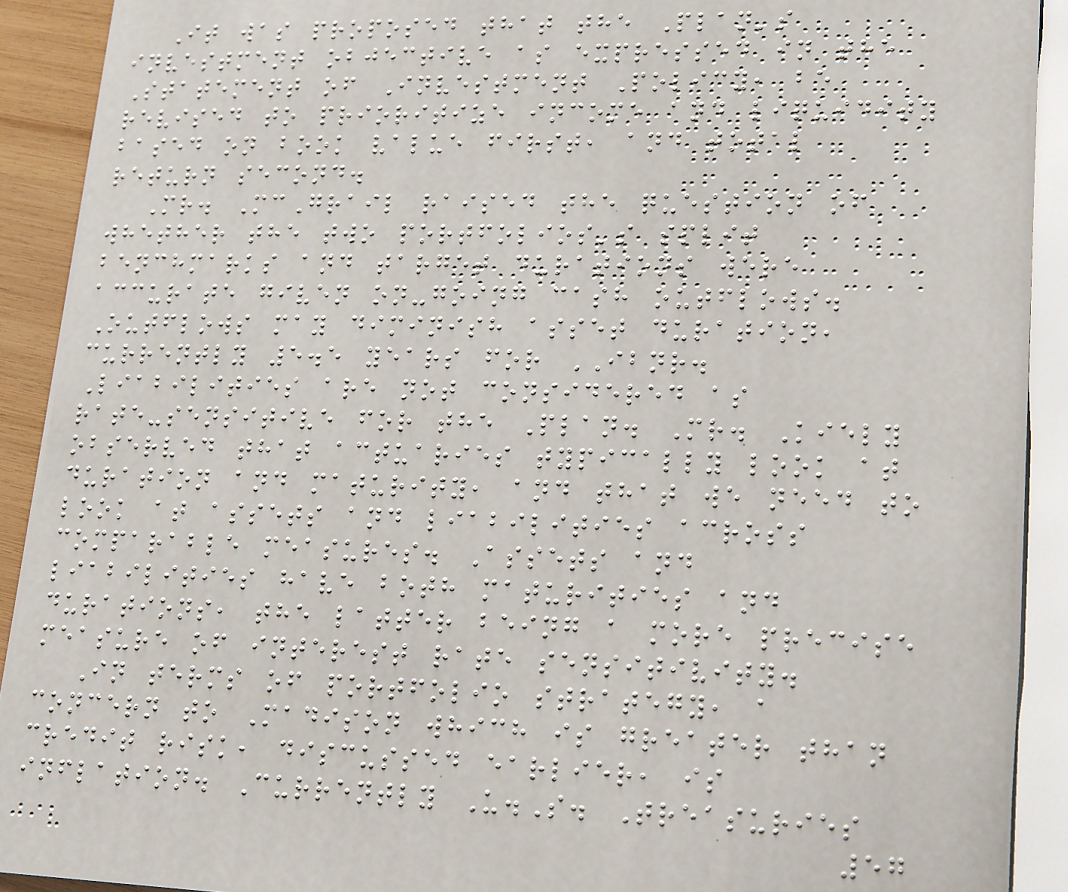It was proposed that the Plan's
investment objective as expressed in the
Statement of Investment Policy, be
revised to prioritize income and liquidity
based on book value first, and total
return second.
Mr. McGrail raised the question of
whether the two portfolios's split
benchmarks and target durations were
accurate given on-going cash outflows.
Outflows may diminish asset duration,
currently 5.5 years for IBNR.
Liabilities are not considered as
rate-sensitive for the Plan. Mr. Kiely
observed that actuaries typically look at
duration and maturity, and that we need to
look at assets and liabilities across
comparable measures. Assets and
liabilities have both maturities and
durations, the latter being a more precise
measure of interest rate sensitivity.
In terms of portfolio strategy, a
concern to Madison which is greater than
credit risk, discussed earlier, is
inflation. Currently U.S. Treasuries
57
